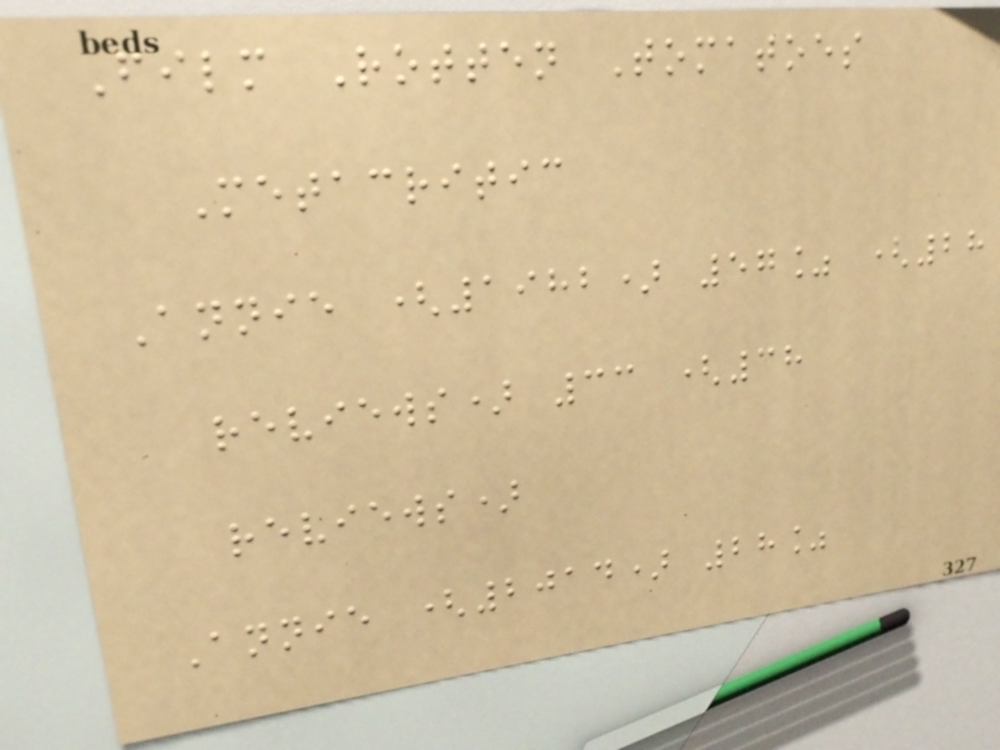Film Rotten Tomatoes
Metacritic
Annie (1982) 57% (28
reviews) 33 (38
reviews)
Annie (2014) 28%
